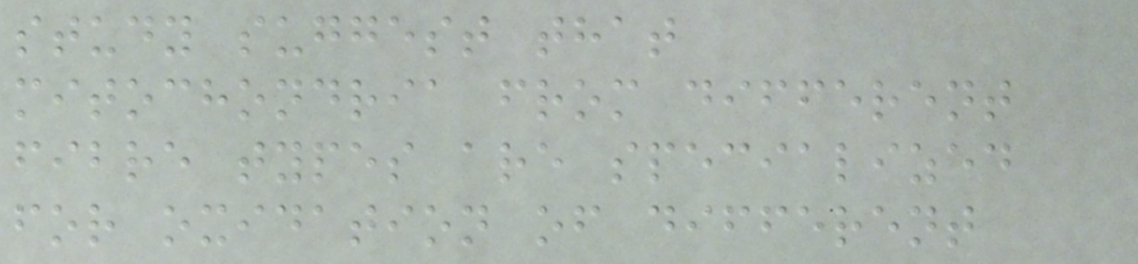study suggest that
mitochondria from different
fibre types are specialized
for oxidation of different
